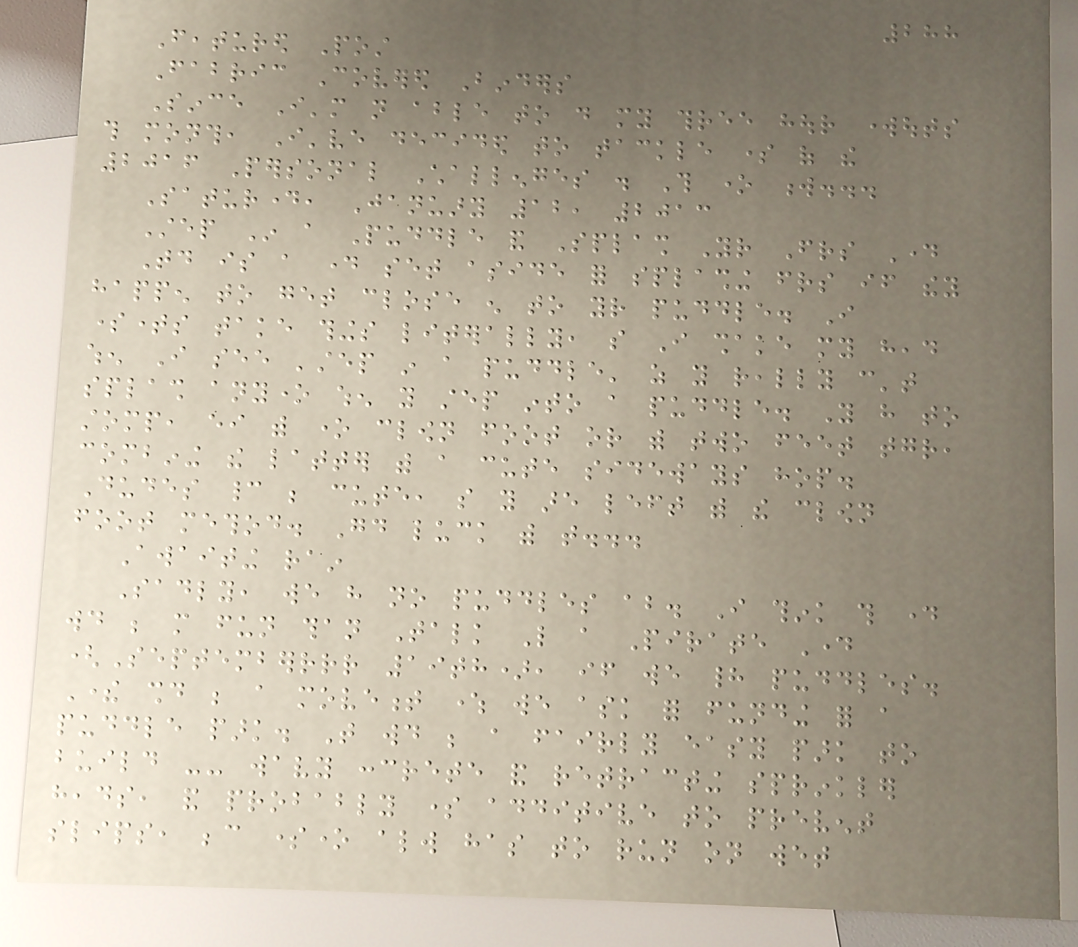288
Featured Post
Fabric Covered Binders
Since I'm not able to do my three hour workouts
this month, I've decided to tackle some of the
2016 Personal Challenges . This one w...
Saturday, January 12, 2013
Step In a Puddle and Splash Your Friends Day
Today is a day set aside for splashing friends if they
happen to get close enough to your puddle. I
sometimes take things literally, so I shake my head
when I see 'step in a puddle' as you really can't
splash anyone when you step into a puddle. You have to
stomp, either with one clown foot or with two feet together,
combining the latter with a cute sideways hop.
Dudes cannot be cute, so you are left with the clown
foot method. Good luck with that...
Awaiting rain
Sadly, we have no puddles about. I think this day
would be more fun than Talk Like a Pirate Day
(Septemberrrr 19th), if we had puddles.
There should be a movement where we ask for funding for a
puddle park. That would be a fairly easy park to
build -- wavy concrete and retracting sprinkler
heads, and probably some additive to prevent
slips, because someone always has to run on wet
